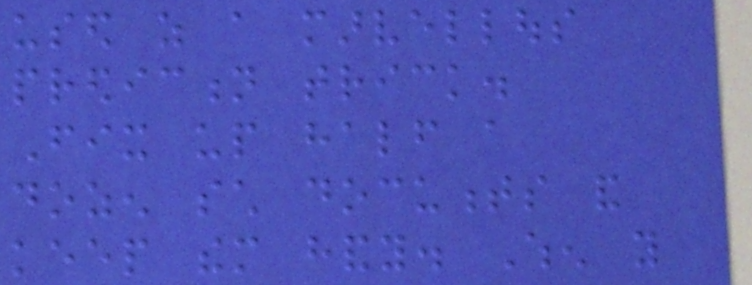used as a marvellous
prediction trick.
Fix up half a
dozen such documents and
keep them handy. When you
